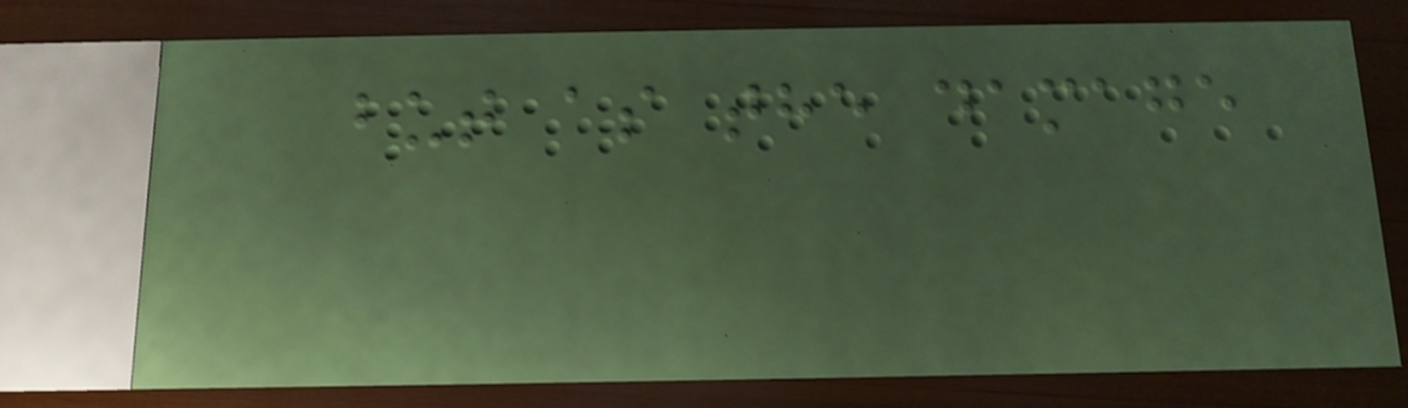but as the damage
